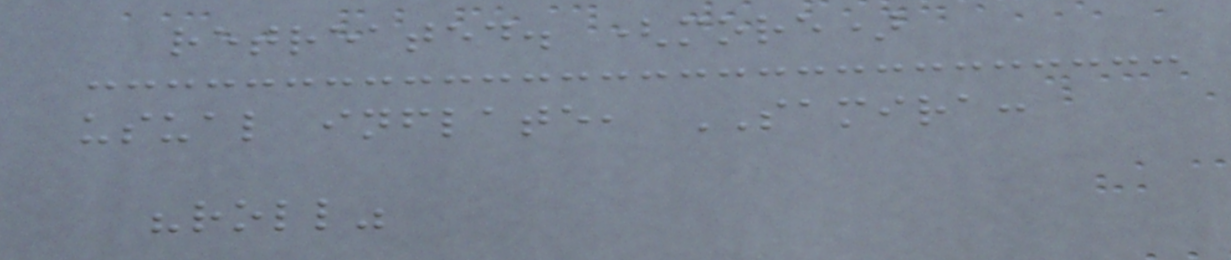retreated. (more)
usual inflate, SAMIRA:
"roll"
